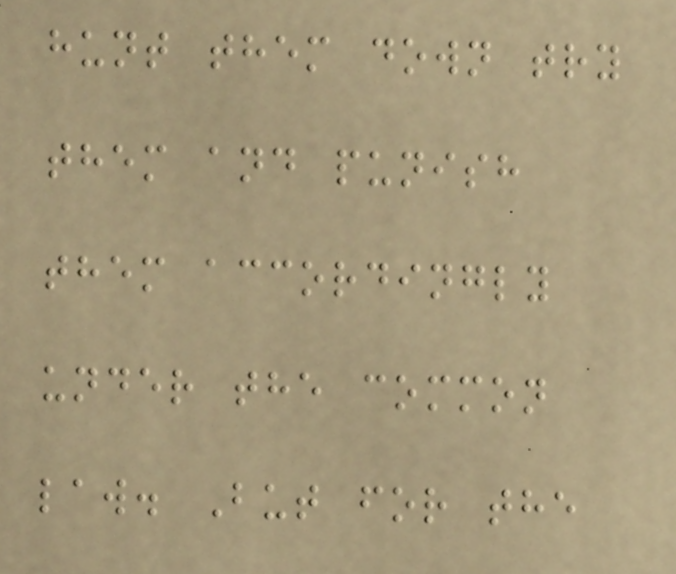hunt them down try
them and punish
them accordingly
under the common
law. But for the
